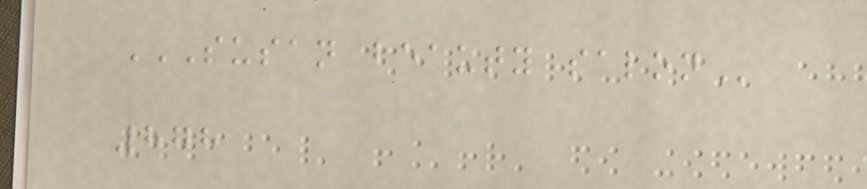SUSAN BEAUTY SALON
878
